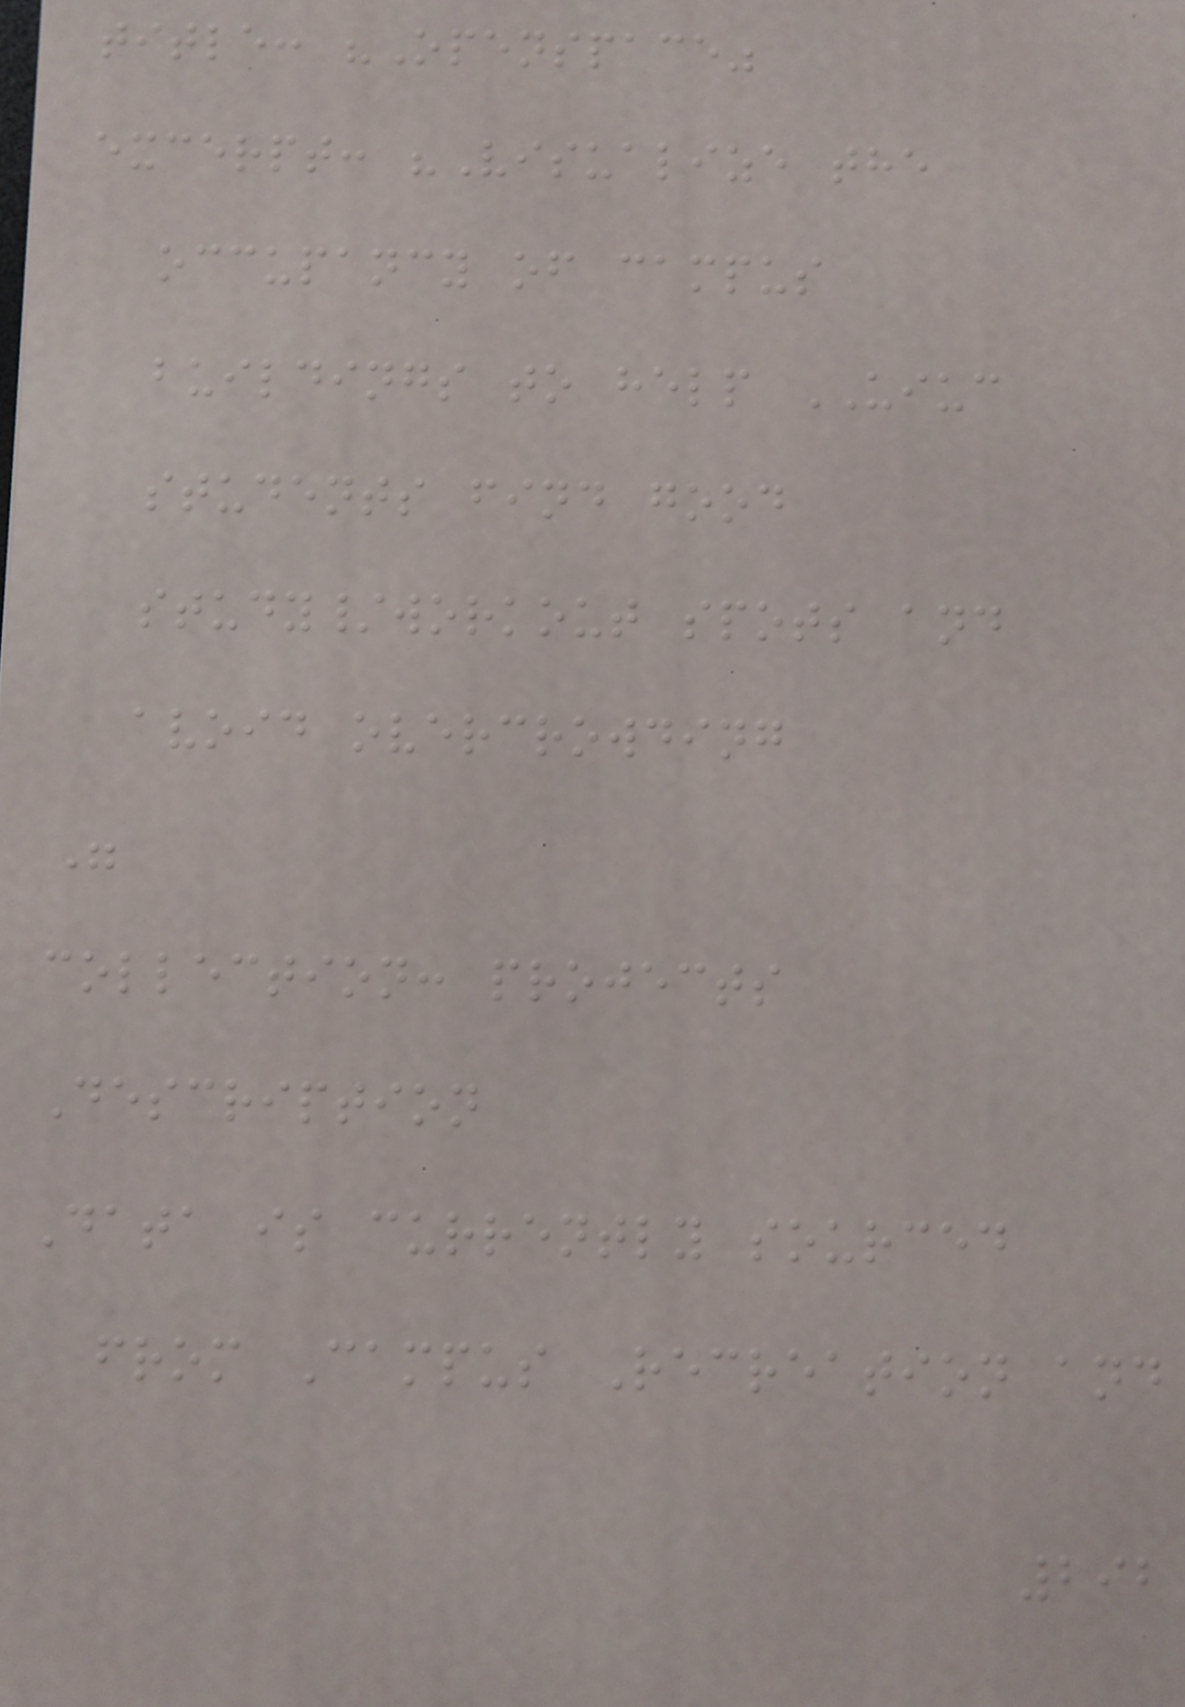title: "Openspace"
excerpt: "Visualize the
occupancy of campus
buildings to help UIUC
students find good
study/workout spots and
avoid overcrowding
"
collection: projects
Description
Data is currently sourced
from Campus Recreation and
292
